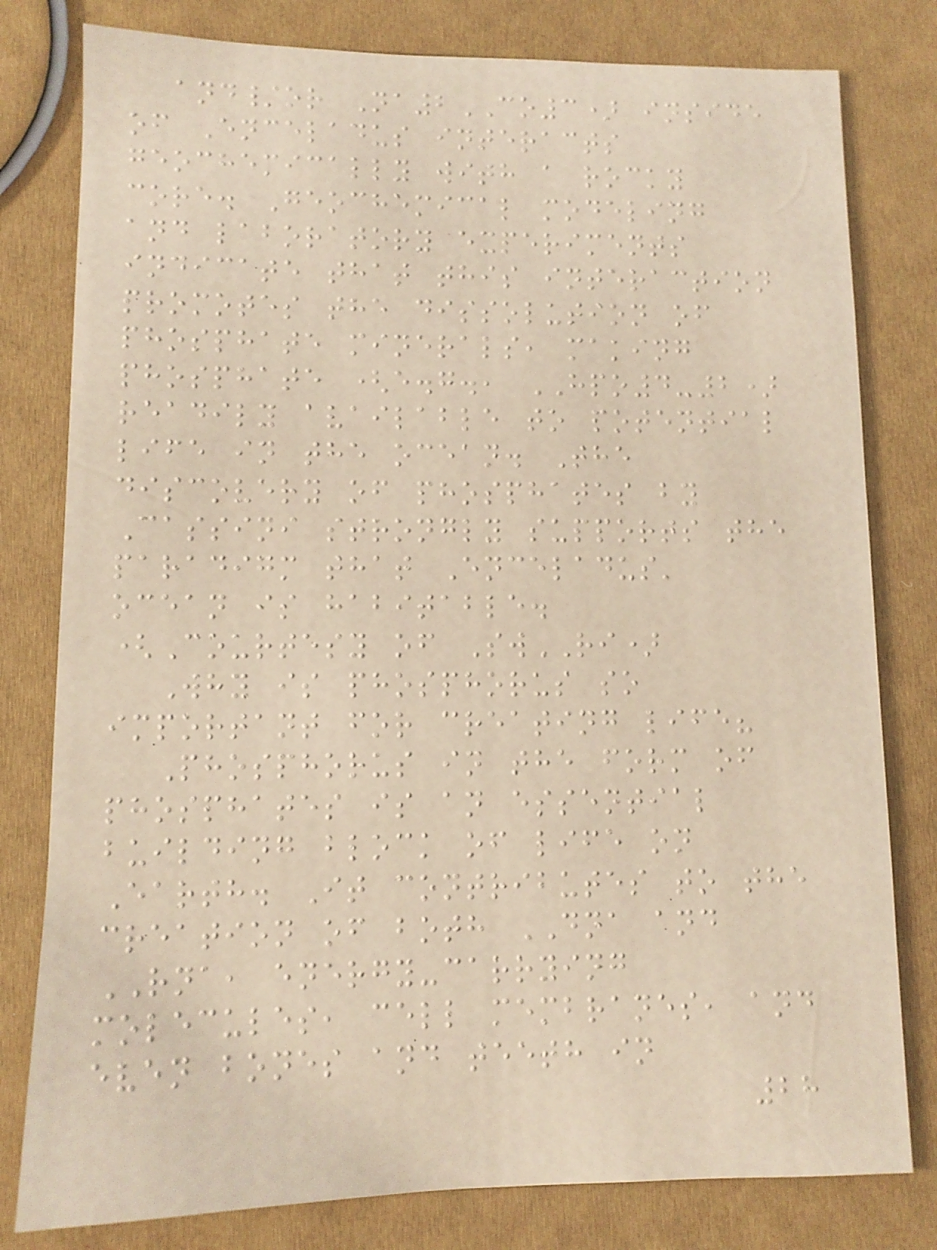and/or Na2CO3) inside
of Enceladus interacts
geochemically with a rocky
core. Geochemical modeling
and laboratory experiments
indicate that this interaction
promotes the dissolution of
phosphate minerals, making
phosphate (e.g., HPO4-2)
readily available to potential
life in the ocean. The
discovery of phosphates by
Cassini strongly supports the
paradigm that Enceladus'
ocean is habitable.
(Courtesy of SwRI)
Why is phosphorus so
important for creating life?
Phosphorus in the form of
phosphates is an essential
building block of life on
Earth. It contributes to the
creation of both DNA and
RNA, energy-carrying
molecules, cell membranes, and
even bones and teeth in
28
